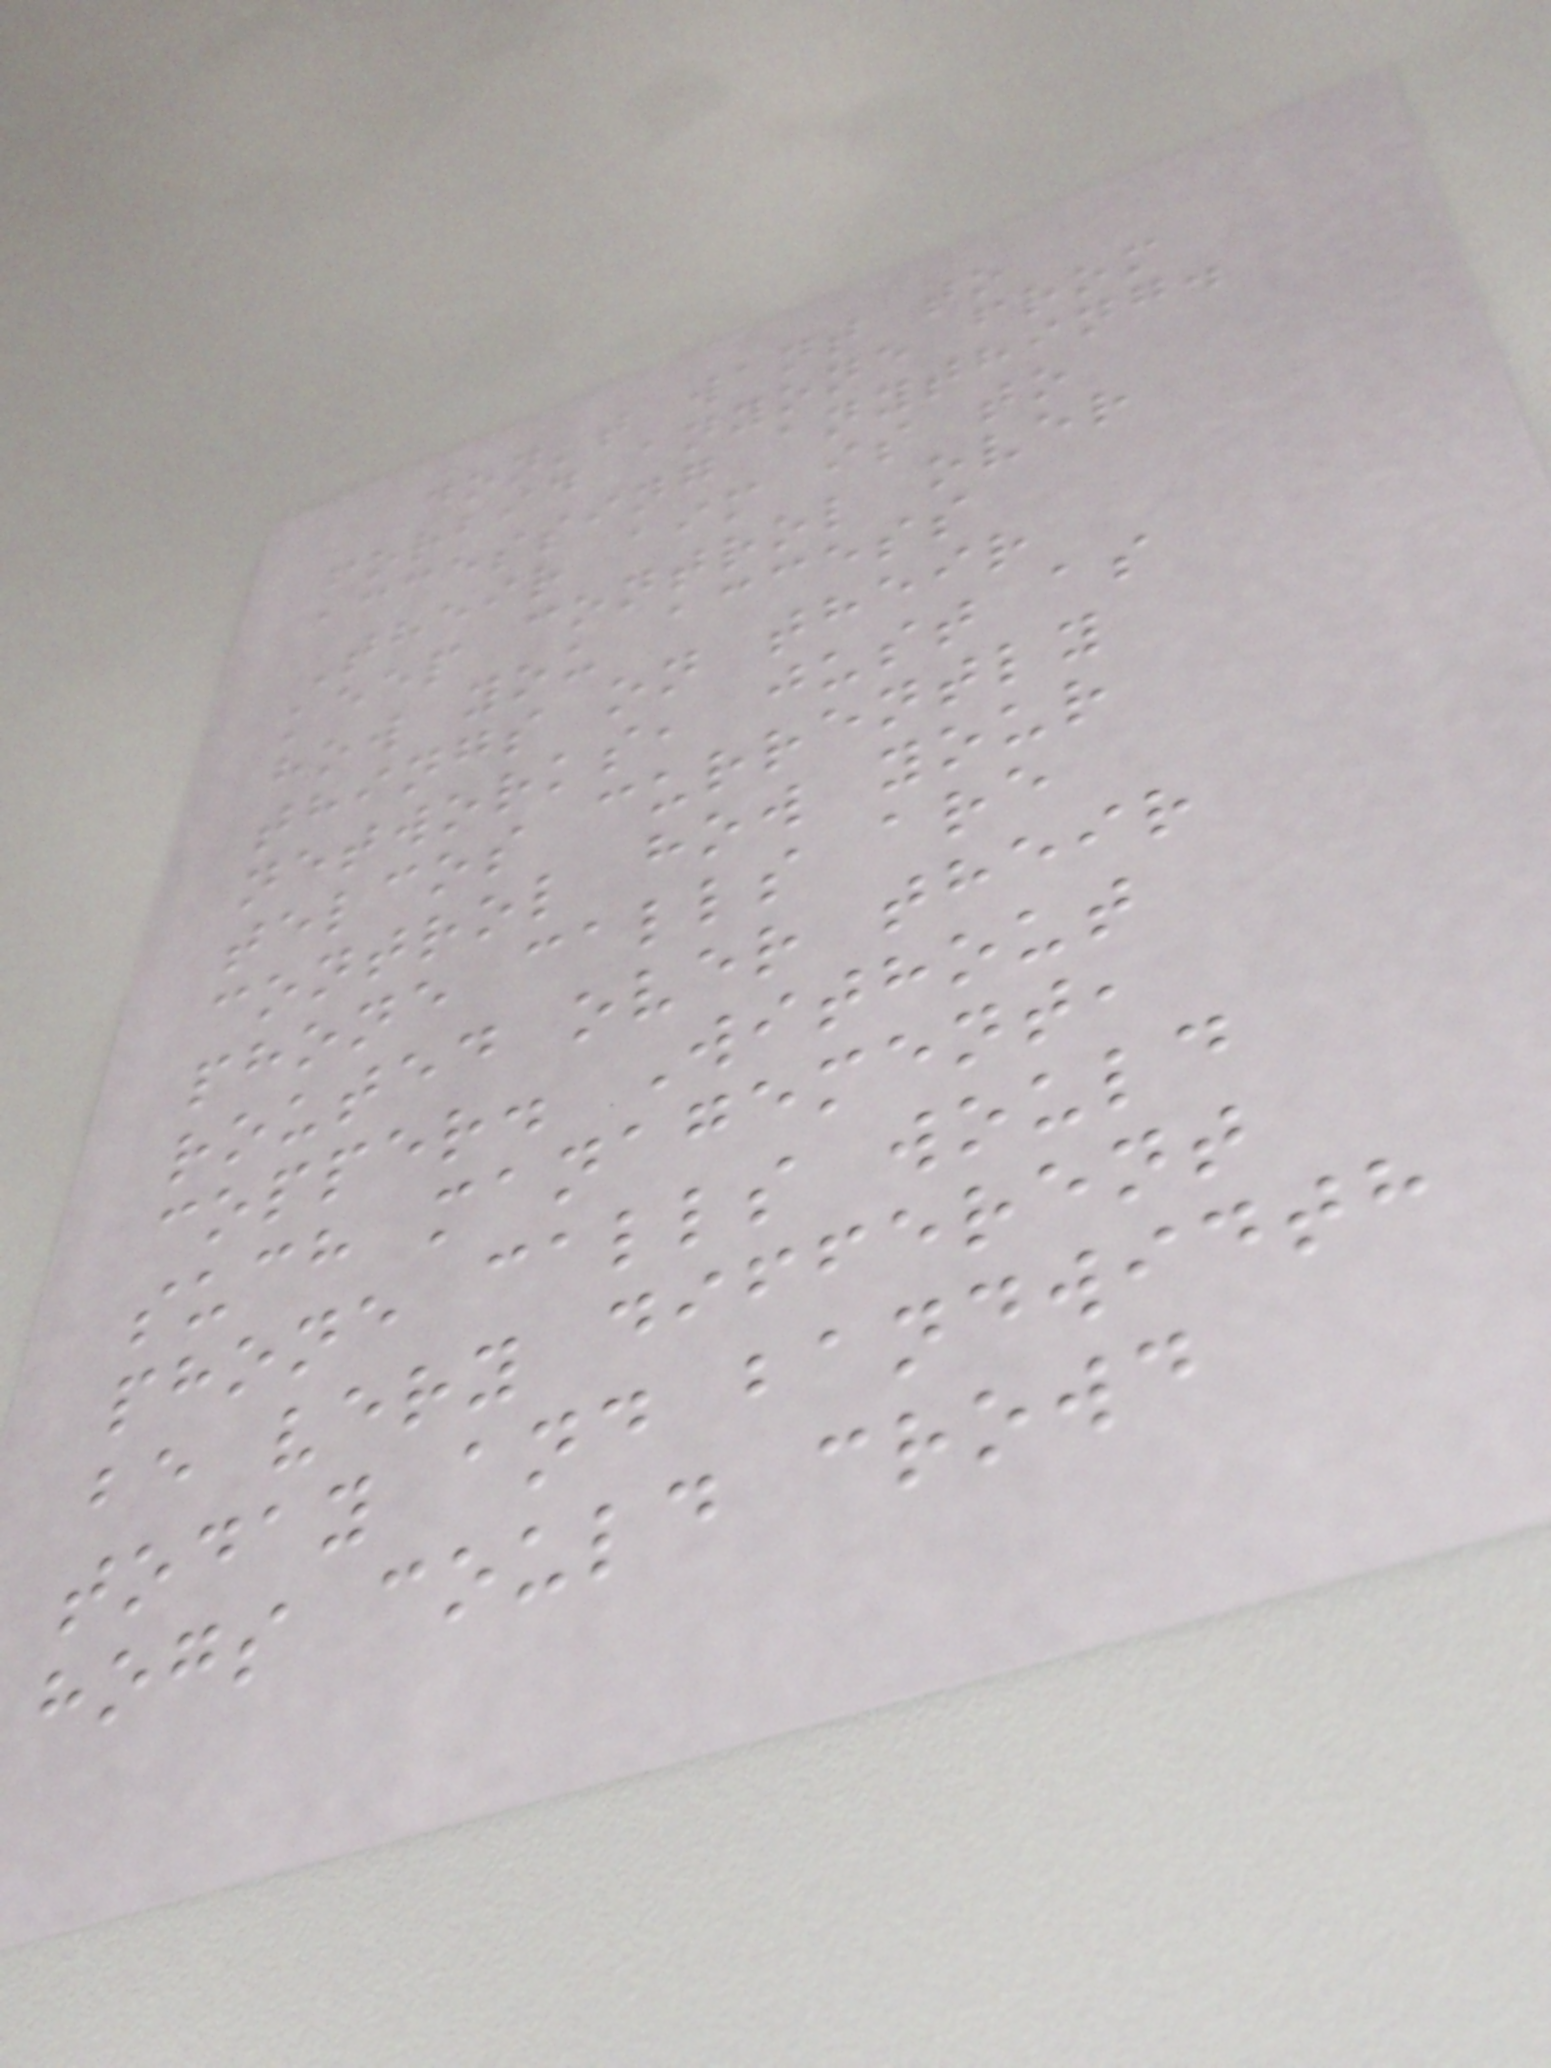don't want to
forbid anyone from
accessing anything.
Their aim is to
keep control over
how you access
things on their
networks, just as
telcos currently
control how your
phone calls are
routed over their
copper. Without
such management,
phone calls would
be very different
today and bandwidth
hogs could crowd
